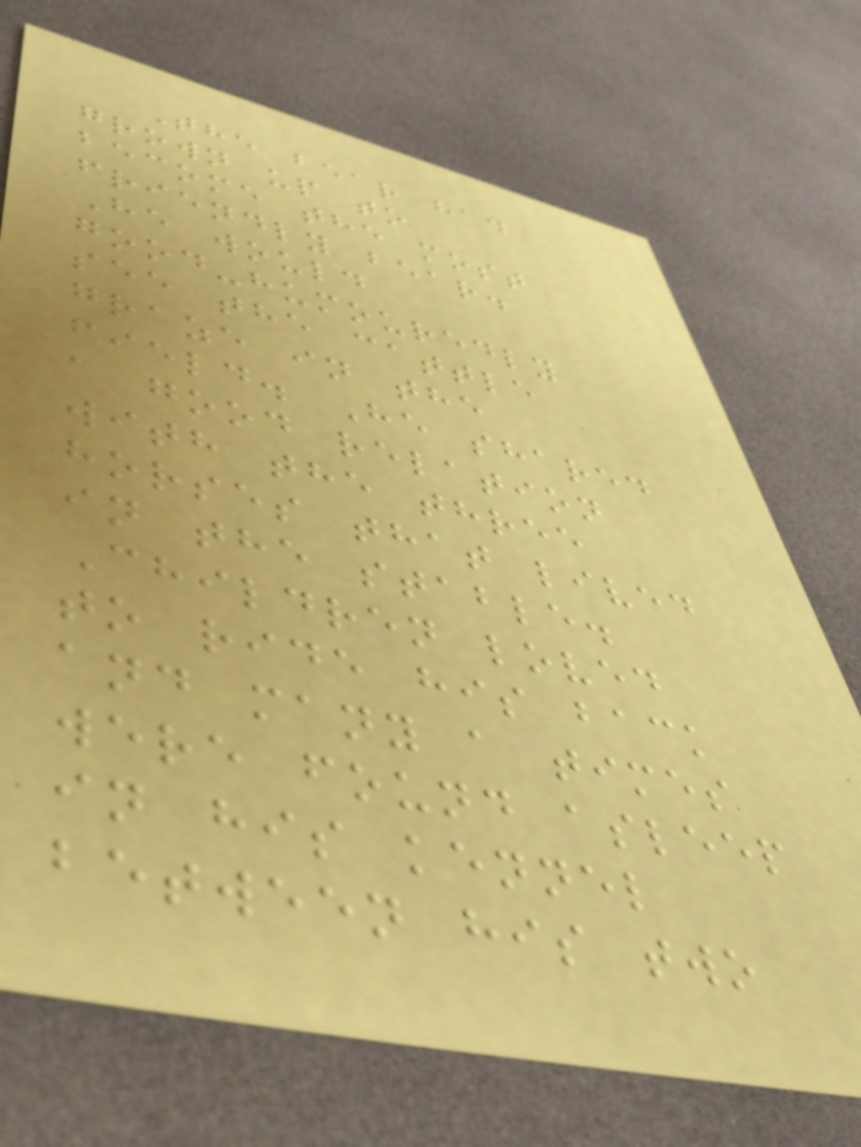The bear had
grown up to
become the most
friendly bear.
He would
good-humouredly
see the cattle
graze in the
field. He shared
a good relation
with the three
horses that lived
in the stable.
Children loved
to ride his back
and many a times
were found asleep
in his kennel
between his two
